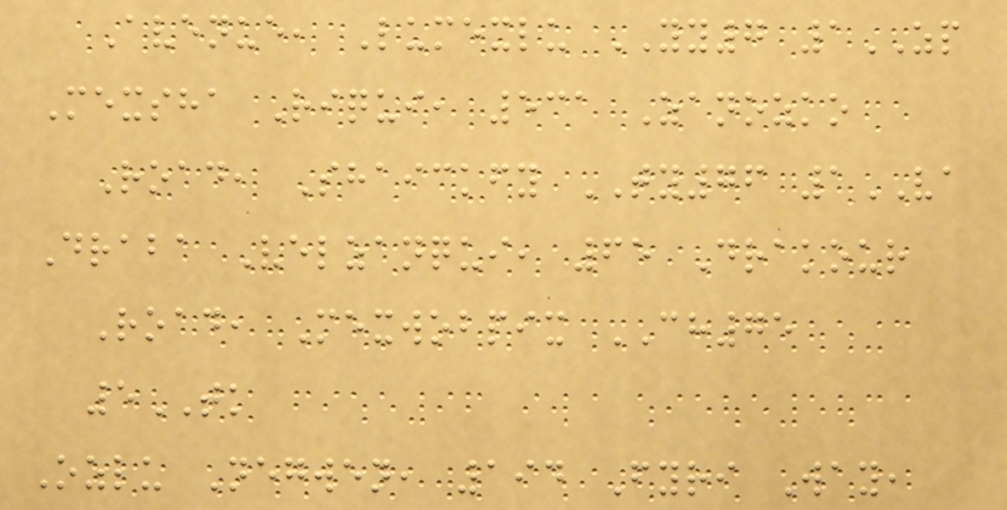Avenue, Lumexlu YY7 1ZP
Mexsha Riqui, 531 Zanozko
Road, Shaickfy TY76 1VA
Draba Velzanqui, 65 Drakour
Road, Mexwobpix CH75
5TK
Ozlu Negwen, 194 Fyri Way,
